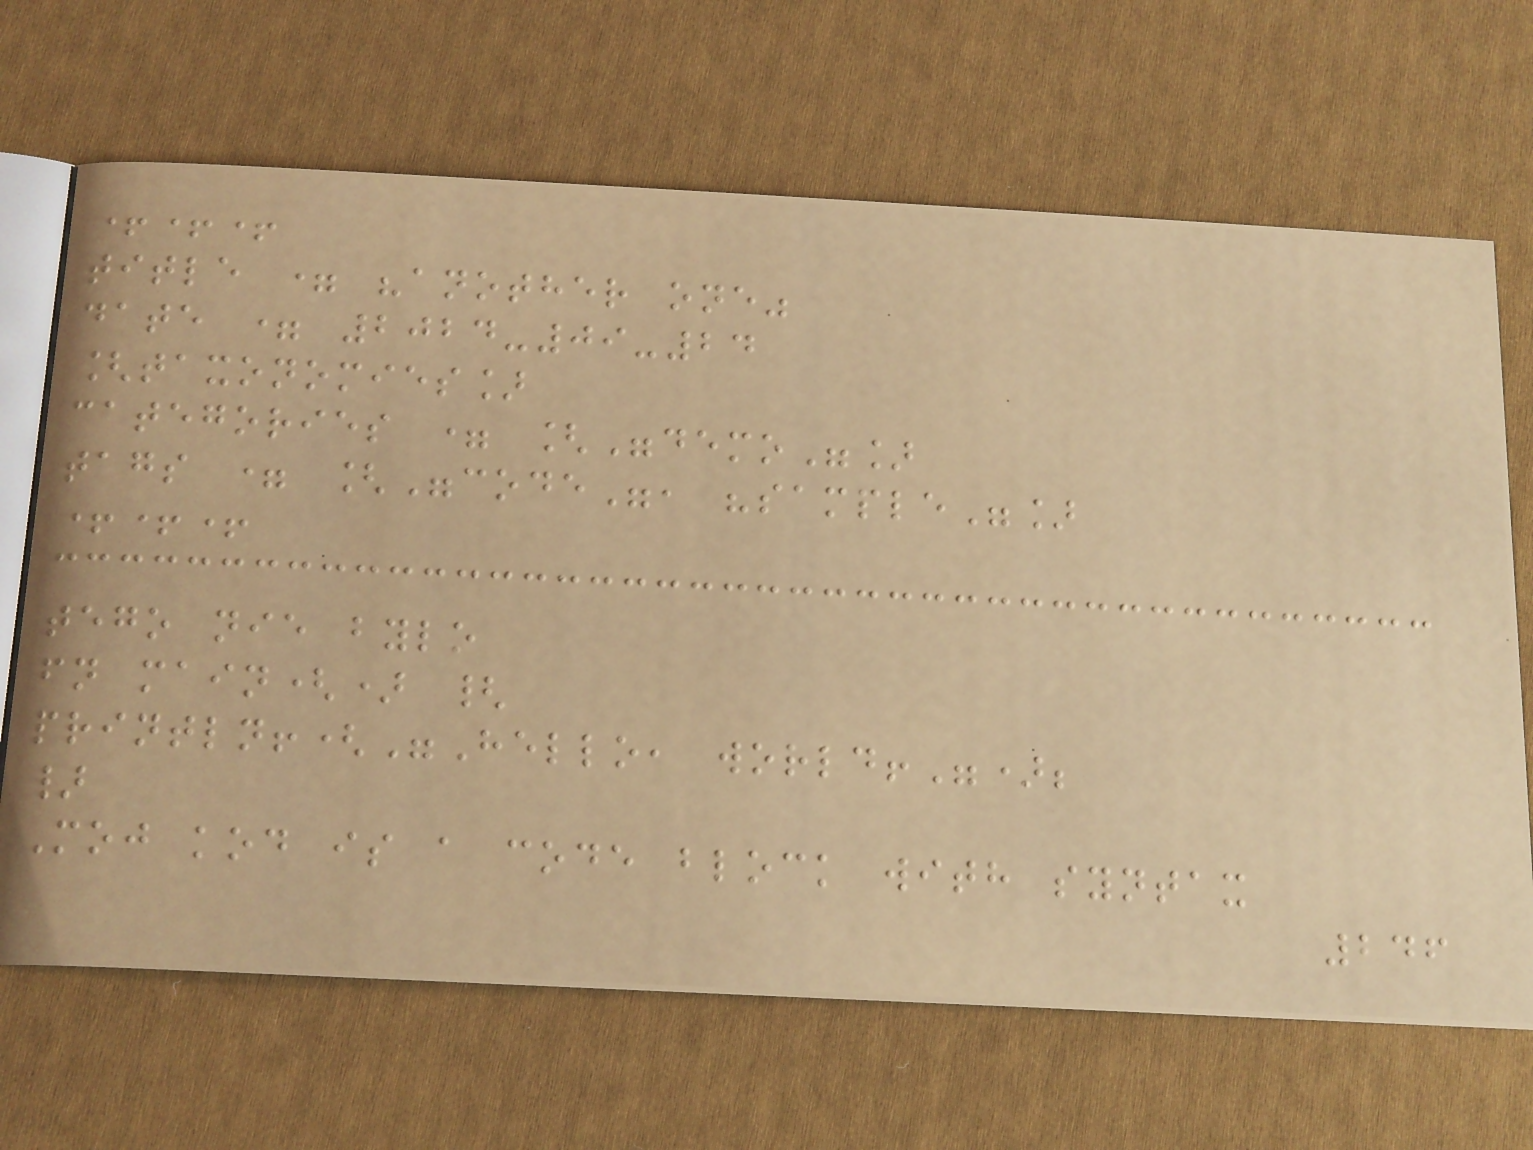+++
title = "another one"
date = 2024-09-24
[taxonomies]
categories = ["demo"]
tags = ["code", "sample"]
+++
tego nie bylo
fn main() {
println!("Hello, world!");
}
Moj kod is a code block with syntax
246
